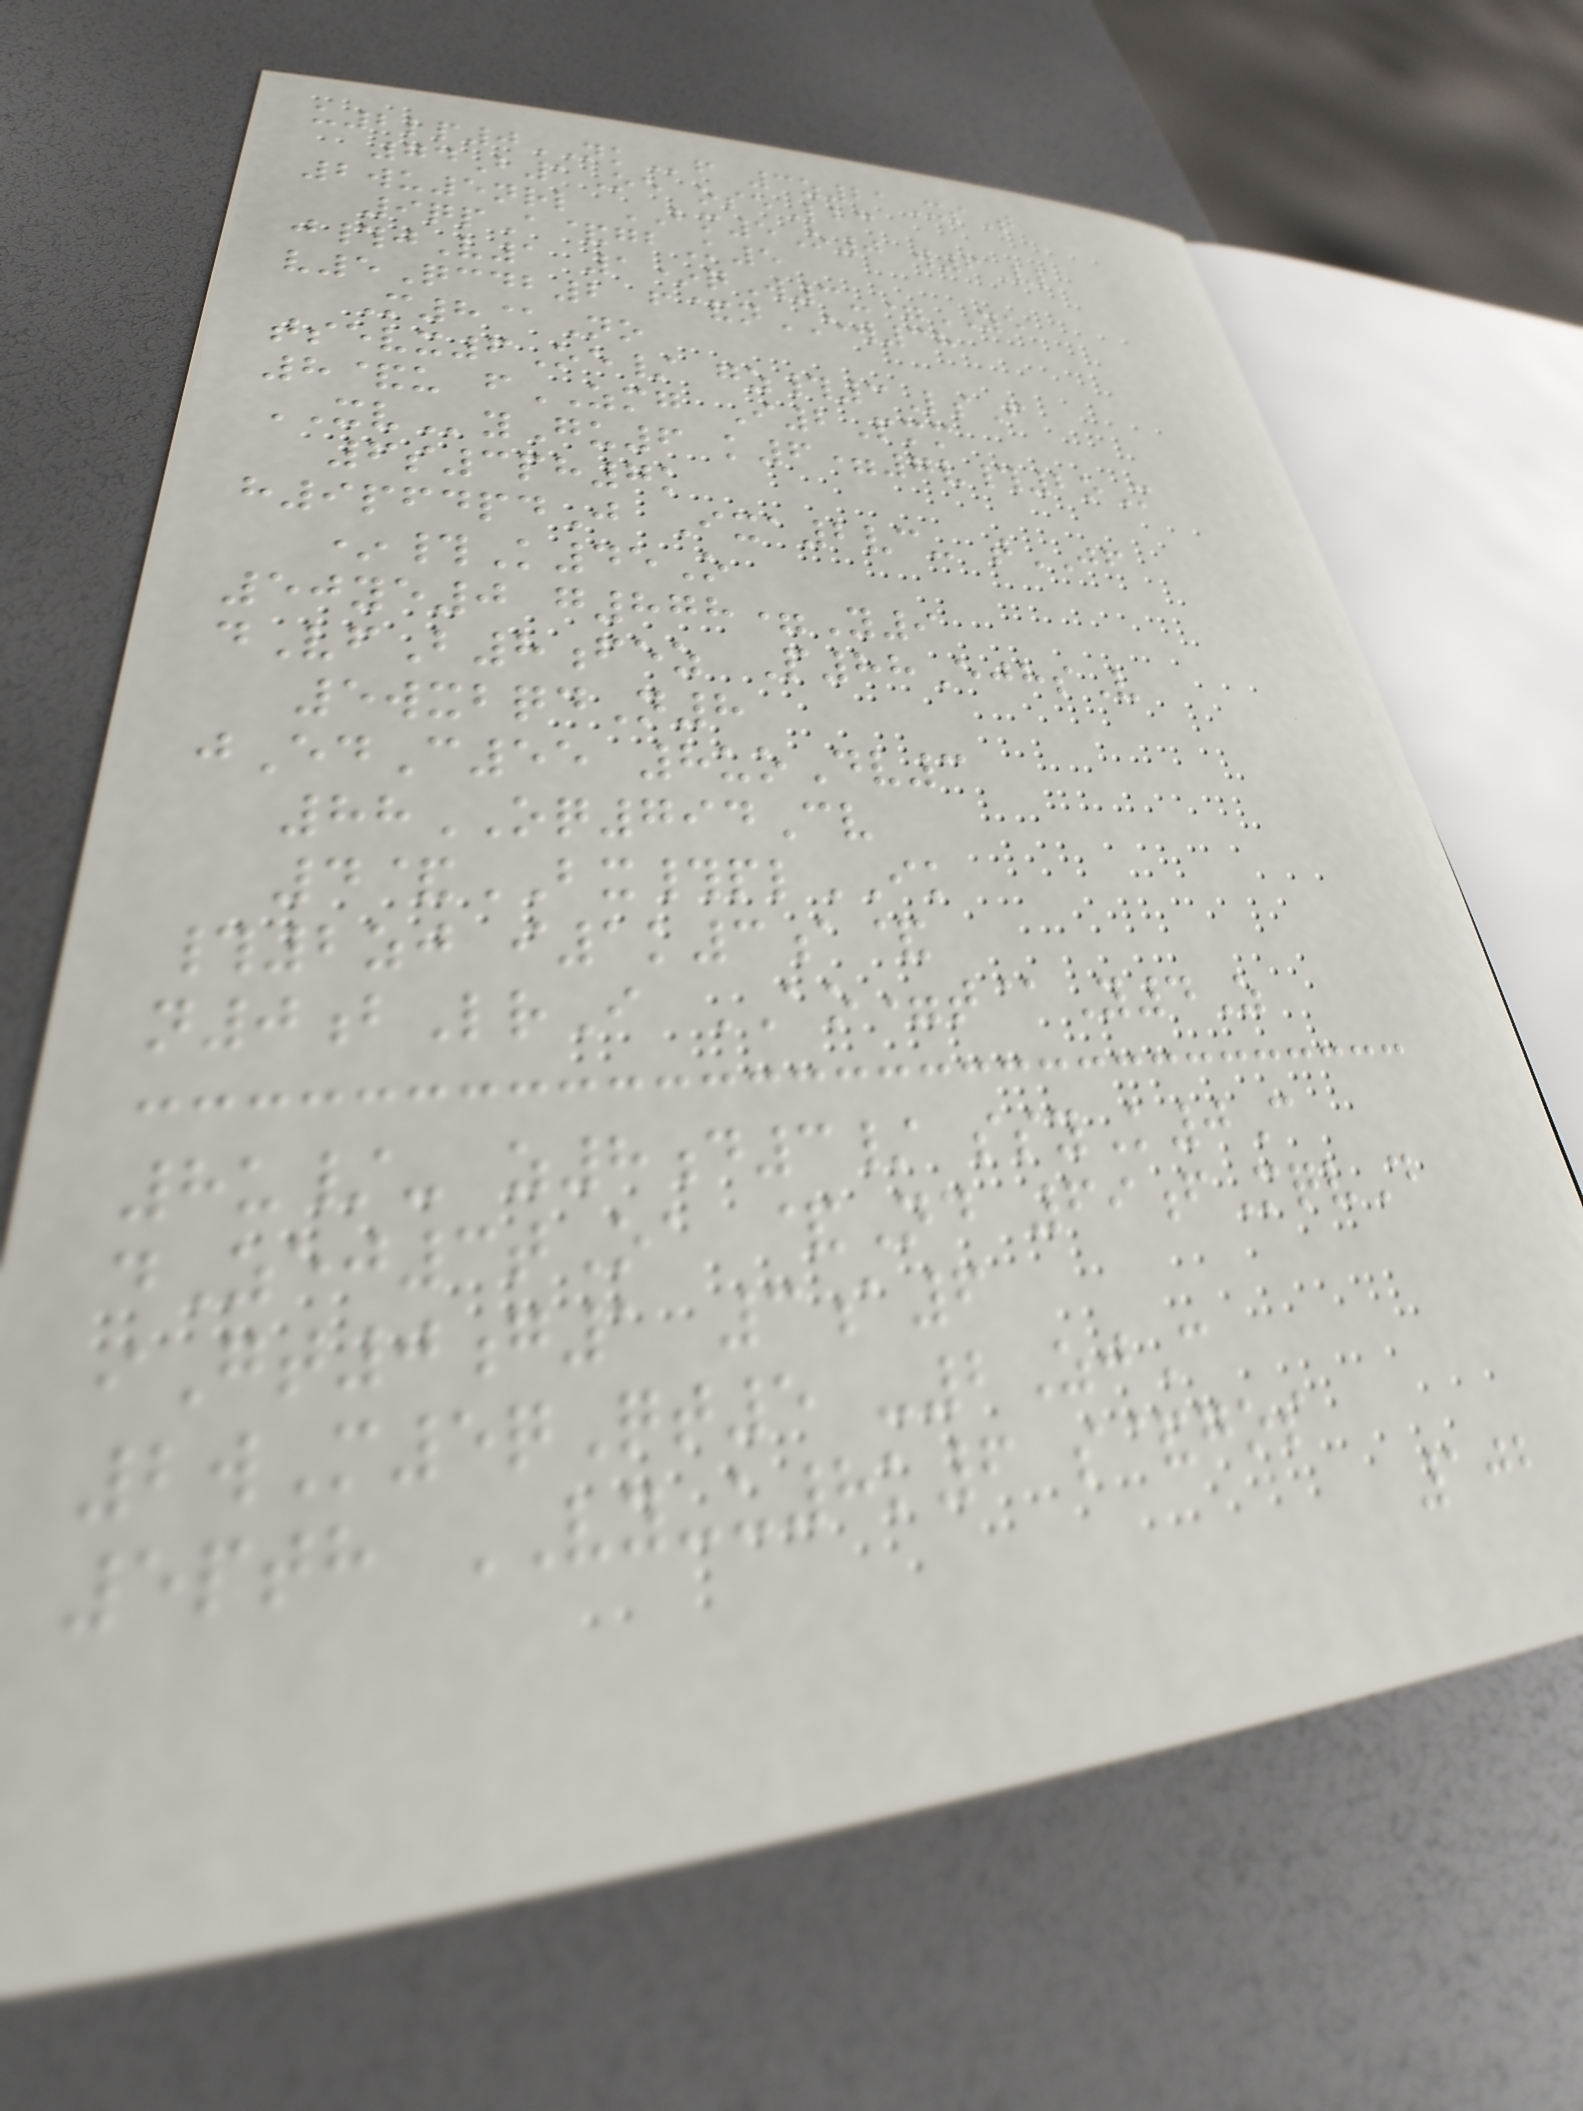u2lp0NKf 3z21XsT
74B1Oe oseLbc
2wu5nrl BM5O0 w6Vl
9qpA&gbK5
j#jV1 1*qW3-=YE
v5Qcdb2 f&nEW38
M8@No
tsevx6Oe/ gz#3LsF
8&u fZMG I2Pmm
XVyGu6 k6=7v#2oM
6s3ph7k
h9pfdpdJ Ixa2vc- tJF
*#K45O
50ye0 g878=Y9
dVfB8fez P88EjhsV
5wxbqdN8
jEdC55 8uoDv3
88OQ794Cv
4&BX#plIK
#2zj i1k3a&
n0bLrI AO=t@Y4Z
8u/- z8d3/ ssyK0C
dZej3tOa &Nd 69fMqvD
iGt0g1 3a6
2wM5qQt5 -2ZjC
5pth VY-u8k6 s&gos
102
